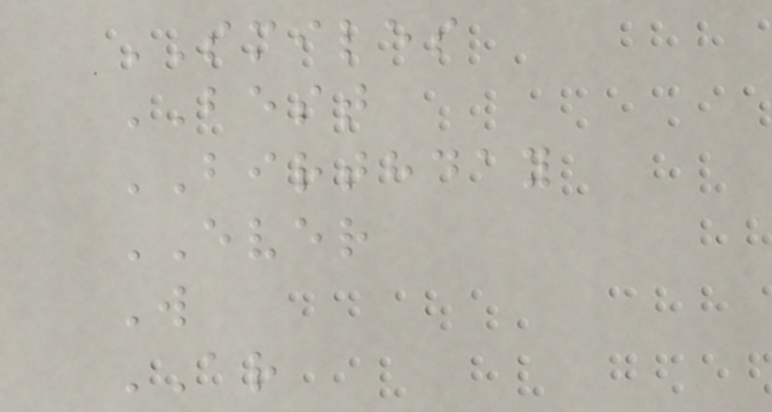SMILES
BEST
BIRTHDAY
EVER
W
AR
